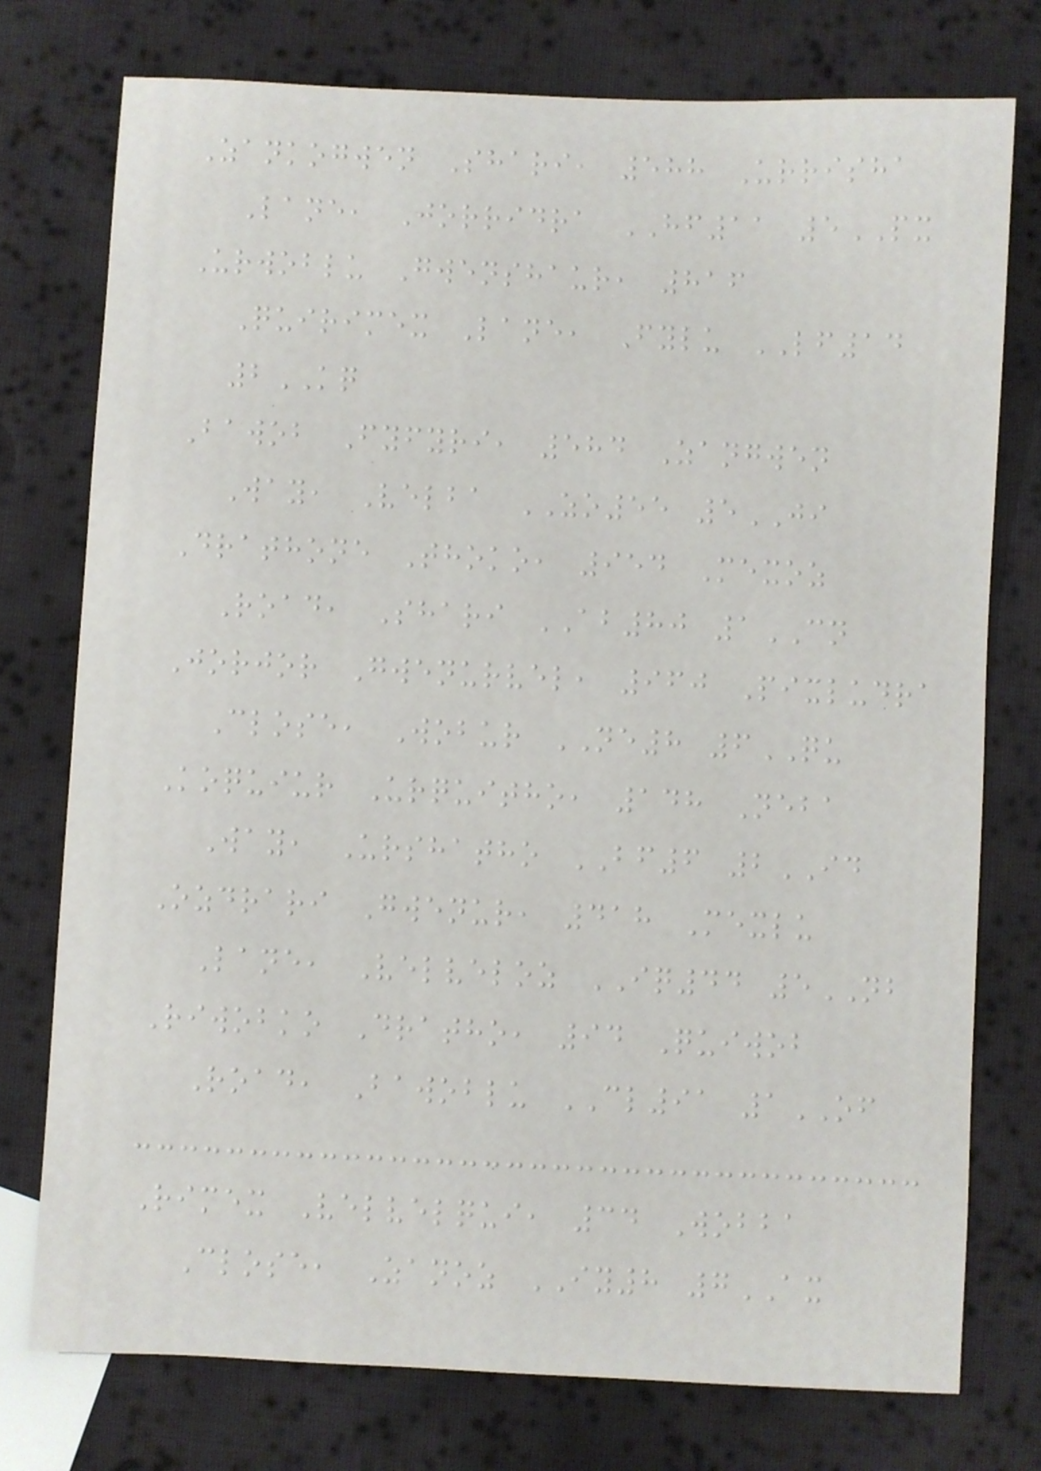Zankogwen Shari, 588 Urrisha
Lane, Jorridra HF11 5PX
Urwoblu Gwenshaur, 816
Quirimex Lane, Fylu LF14
2KQ
Bawob Fyfyri, 584 Zangwen
Way, Velba ZO55 5JI
Drathone Thoko, 954 Mexoz
Road, Shari AB80 1CN
Jorjor Gwenurvel, 960 Pixludra
Close, Wobur NE8 6QU
Koquiur Urquitho, 148 Neba
Way, Urshatho BF6 2ID
Ozdrari Gwenur, 418 Mexlu
Lane, Velveloz IQ44 5NB
Riwobko Dratho, 94 Quiwob
Road, Bawoblu CL91 1OF
Rimex Velvelqui, 34 Wobba
Close, Zanoz IY8 7AX
